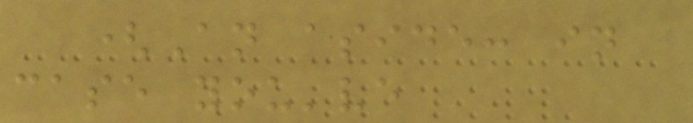(An aside: in
case you've
